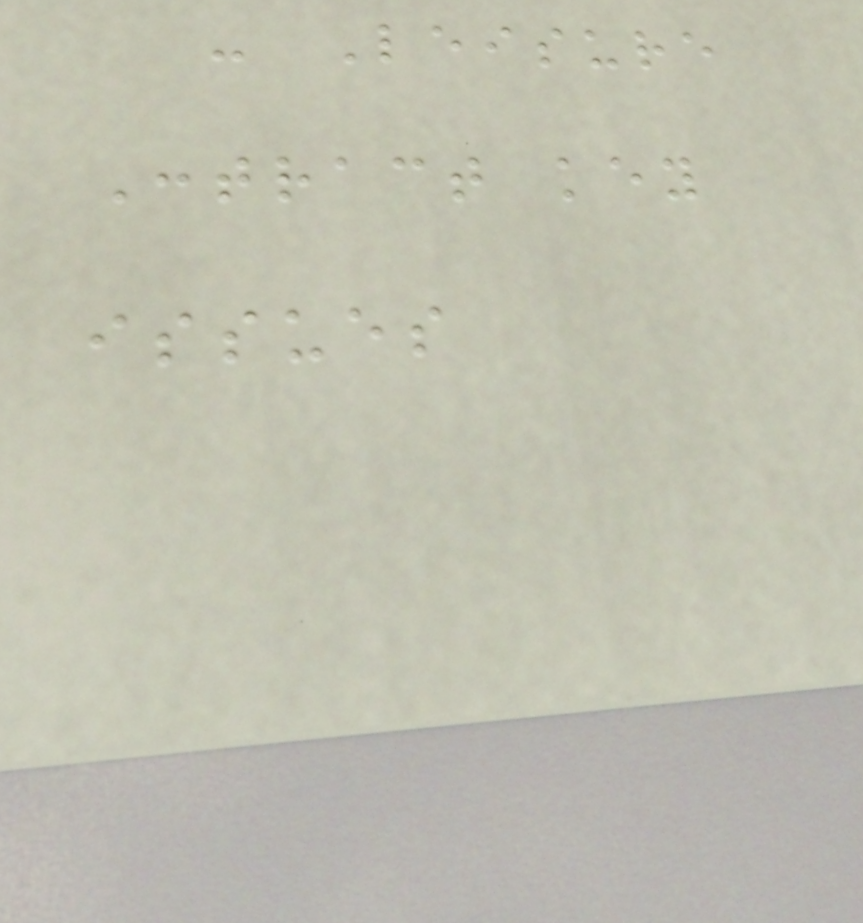- Leisure
Contract key
issues
